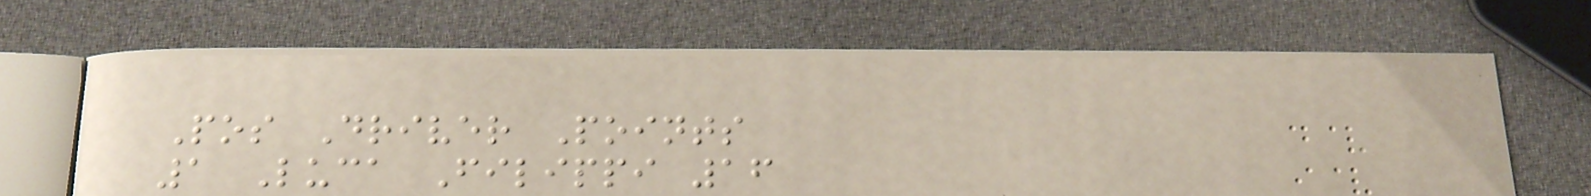Pos Driver Points
1 Luca Filippi 16
